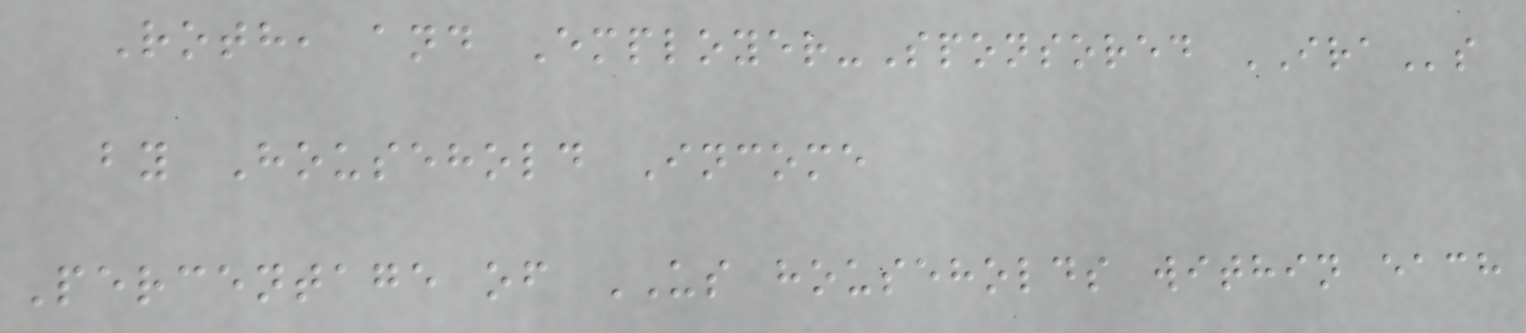Roth, and Employer-Sponsored IRAs
by Household Income
Percentage of US households within each
